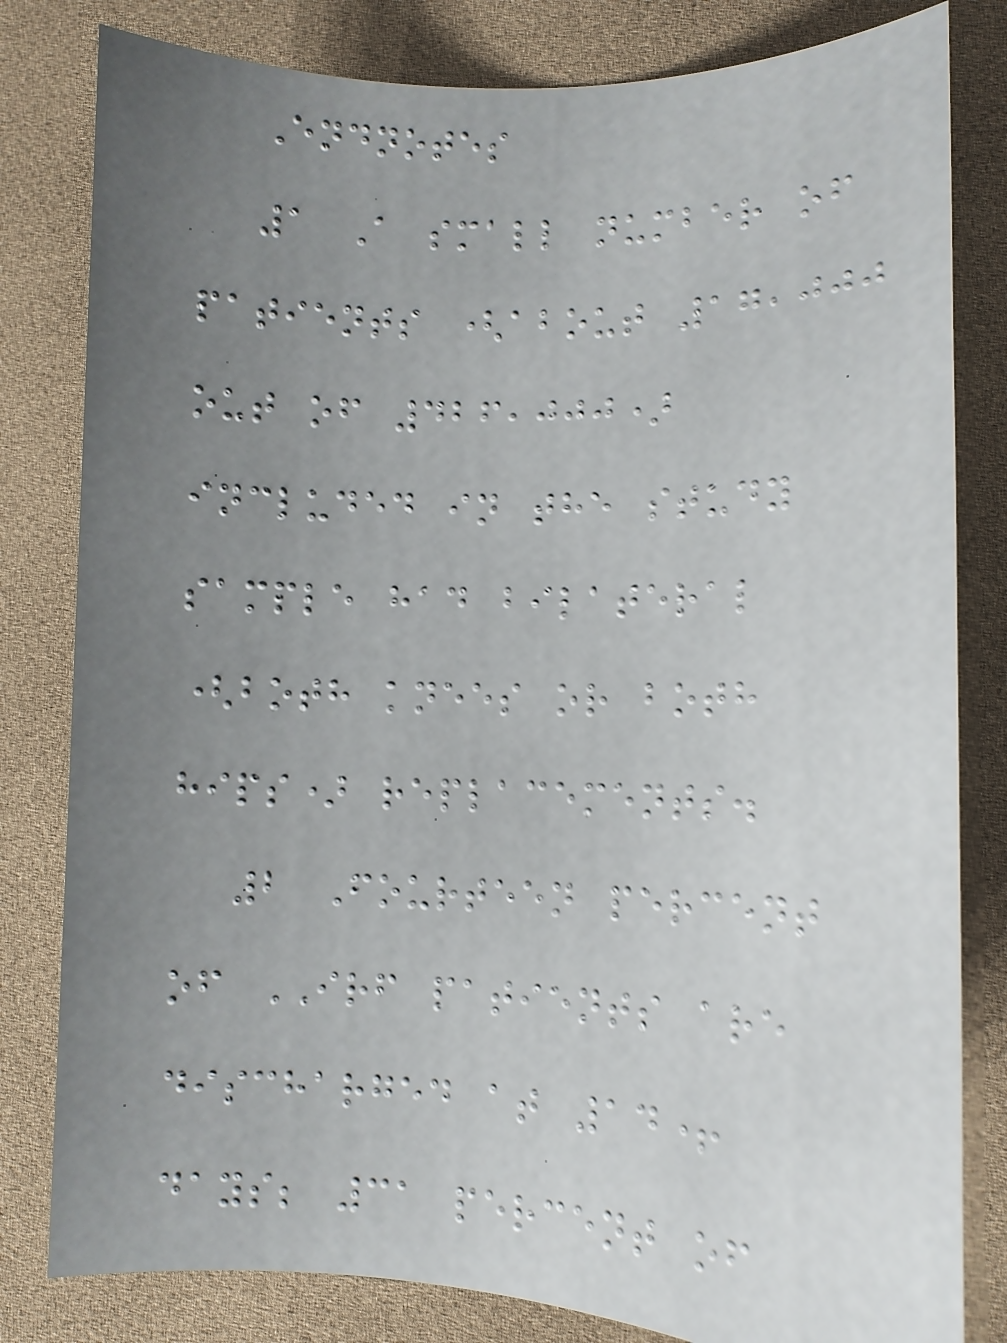Endnotes
1 A small number of
patients (about 17,000
out of 426,000)
included in the study
sample had bilateral
(both knees or both
hips) replacements.
2 Fourteen percent
of IRF patients are
discharged at 14+
days; 31 percent of
